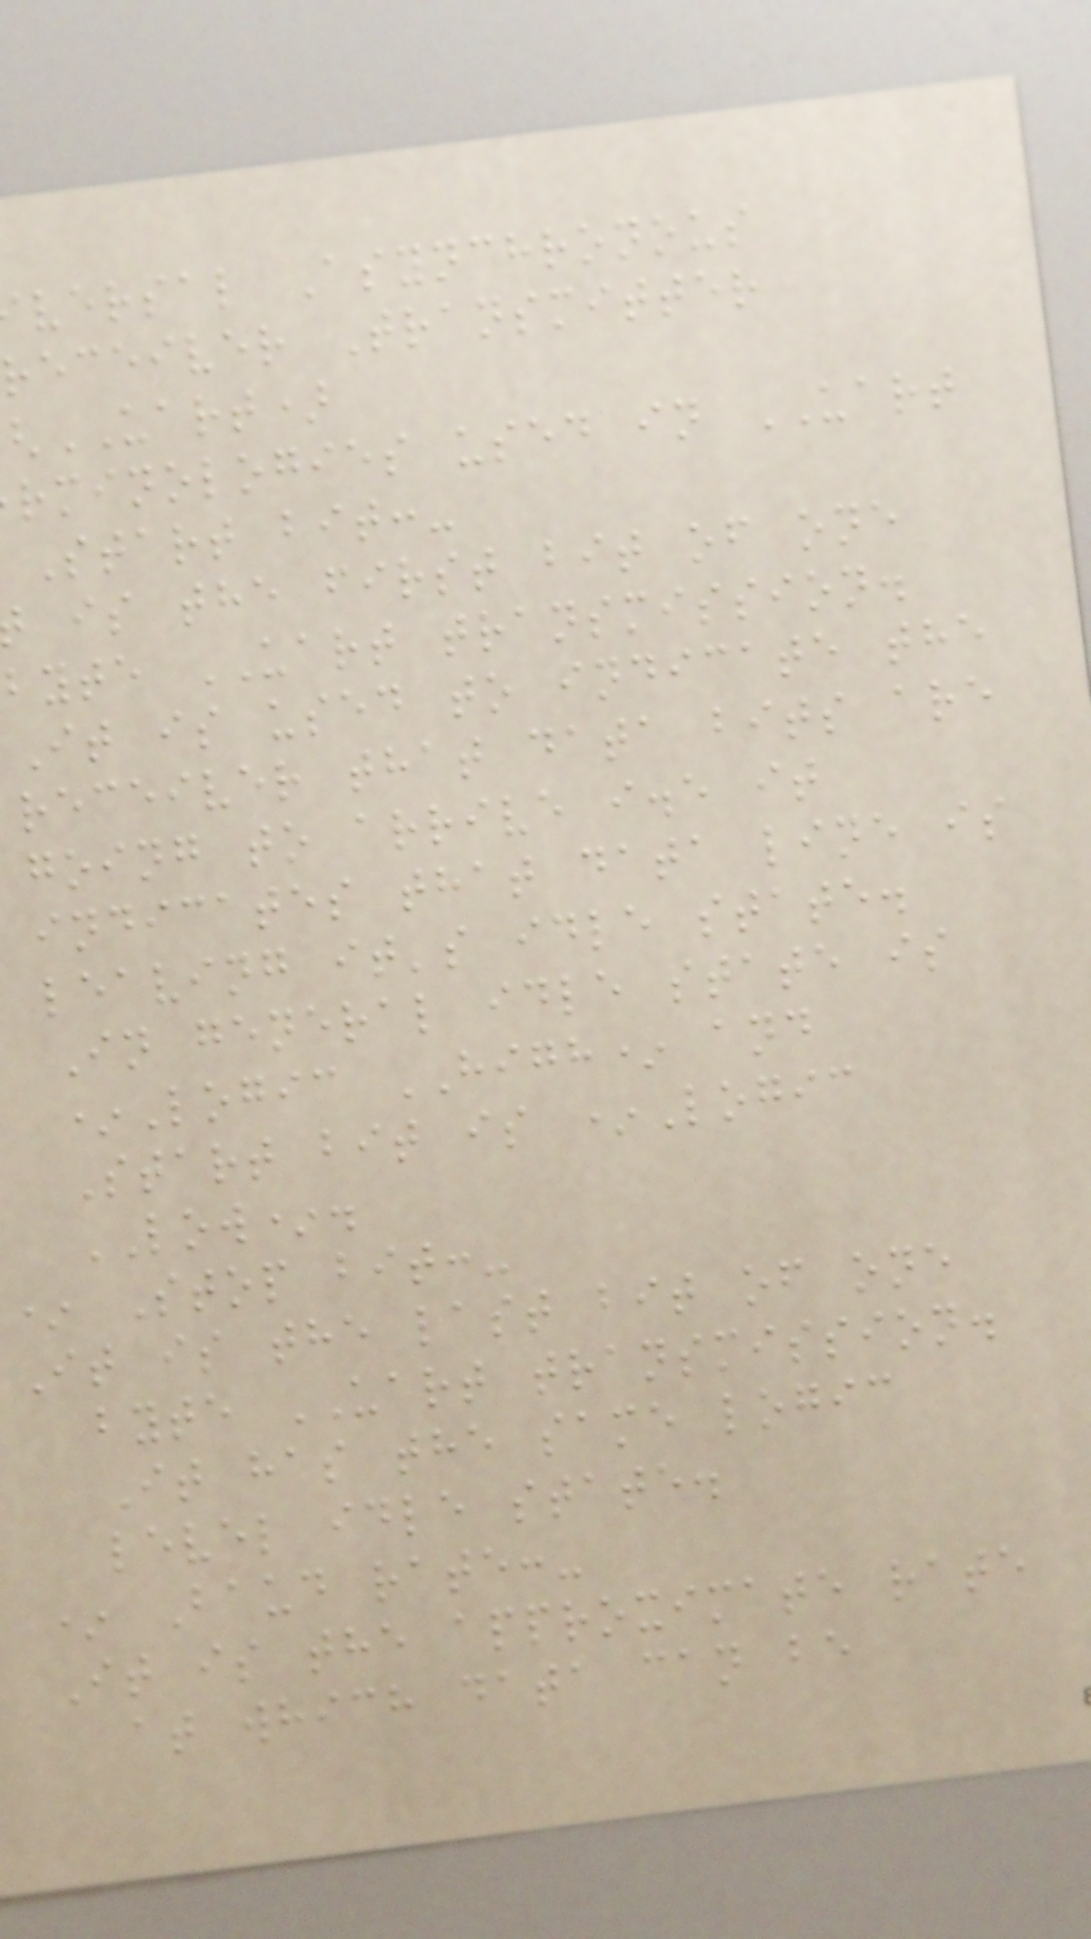versal Asynchronous
receiver Transmitter
UART)
rminologies used in UART
Start bit:-
is the first bit of one
byte UART transmission.
It is used to indicate the
receiver that data bits are
going to arrive i.e it
indicates that data line is
leaving it's idle state.
In general idle state is
*Logic HIGH* and
Start bit is *Logic
LOW*.
* Stop bit:-
It is the last bit of one
byte UART transmission.
It has the same logic
level idle state.
* Baud rate:-
It is the approximate rate
at which data can be
